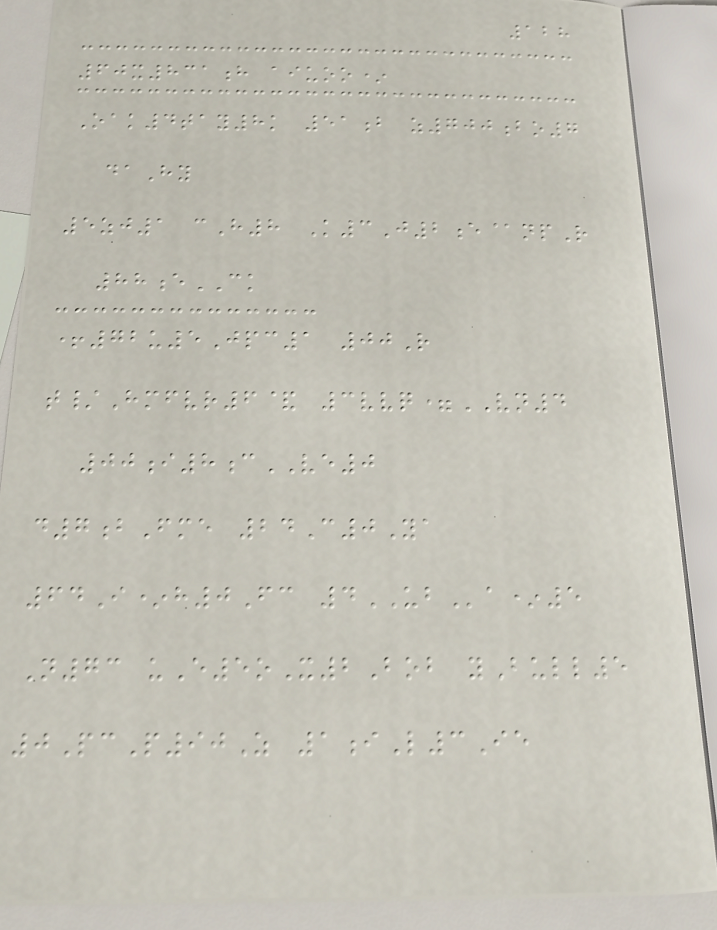128
60x831h aiuoo*
Oak4tay8k 51b z700bo7
daHy
5zj1 cH8 K3J2e@npR
88eCK
+72u5Jpc1 00R
t/Hmfvr6& 3vvq=VN4
00i8cVE0
d7bFme 24C0Ya
64I*h0Fc 4UBa*5
N73 uE5oX2Bob yBull5
0PcP90Z 1iL3Ie
